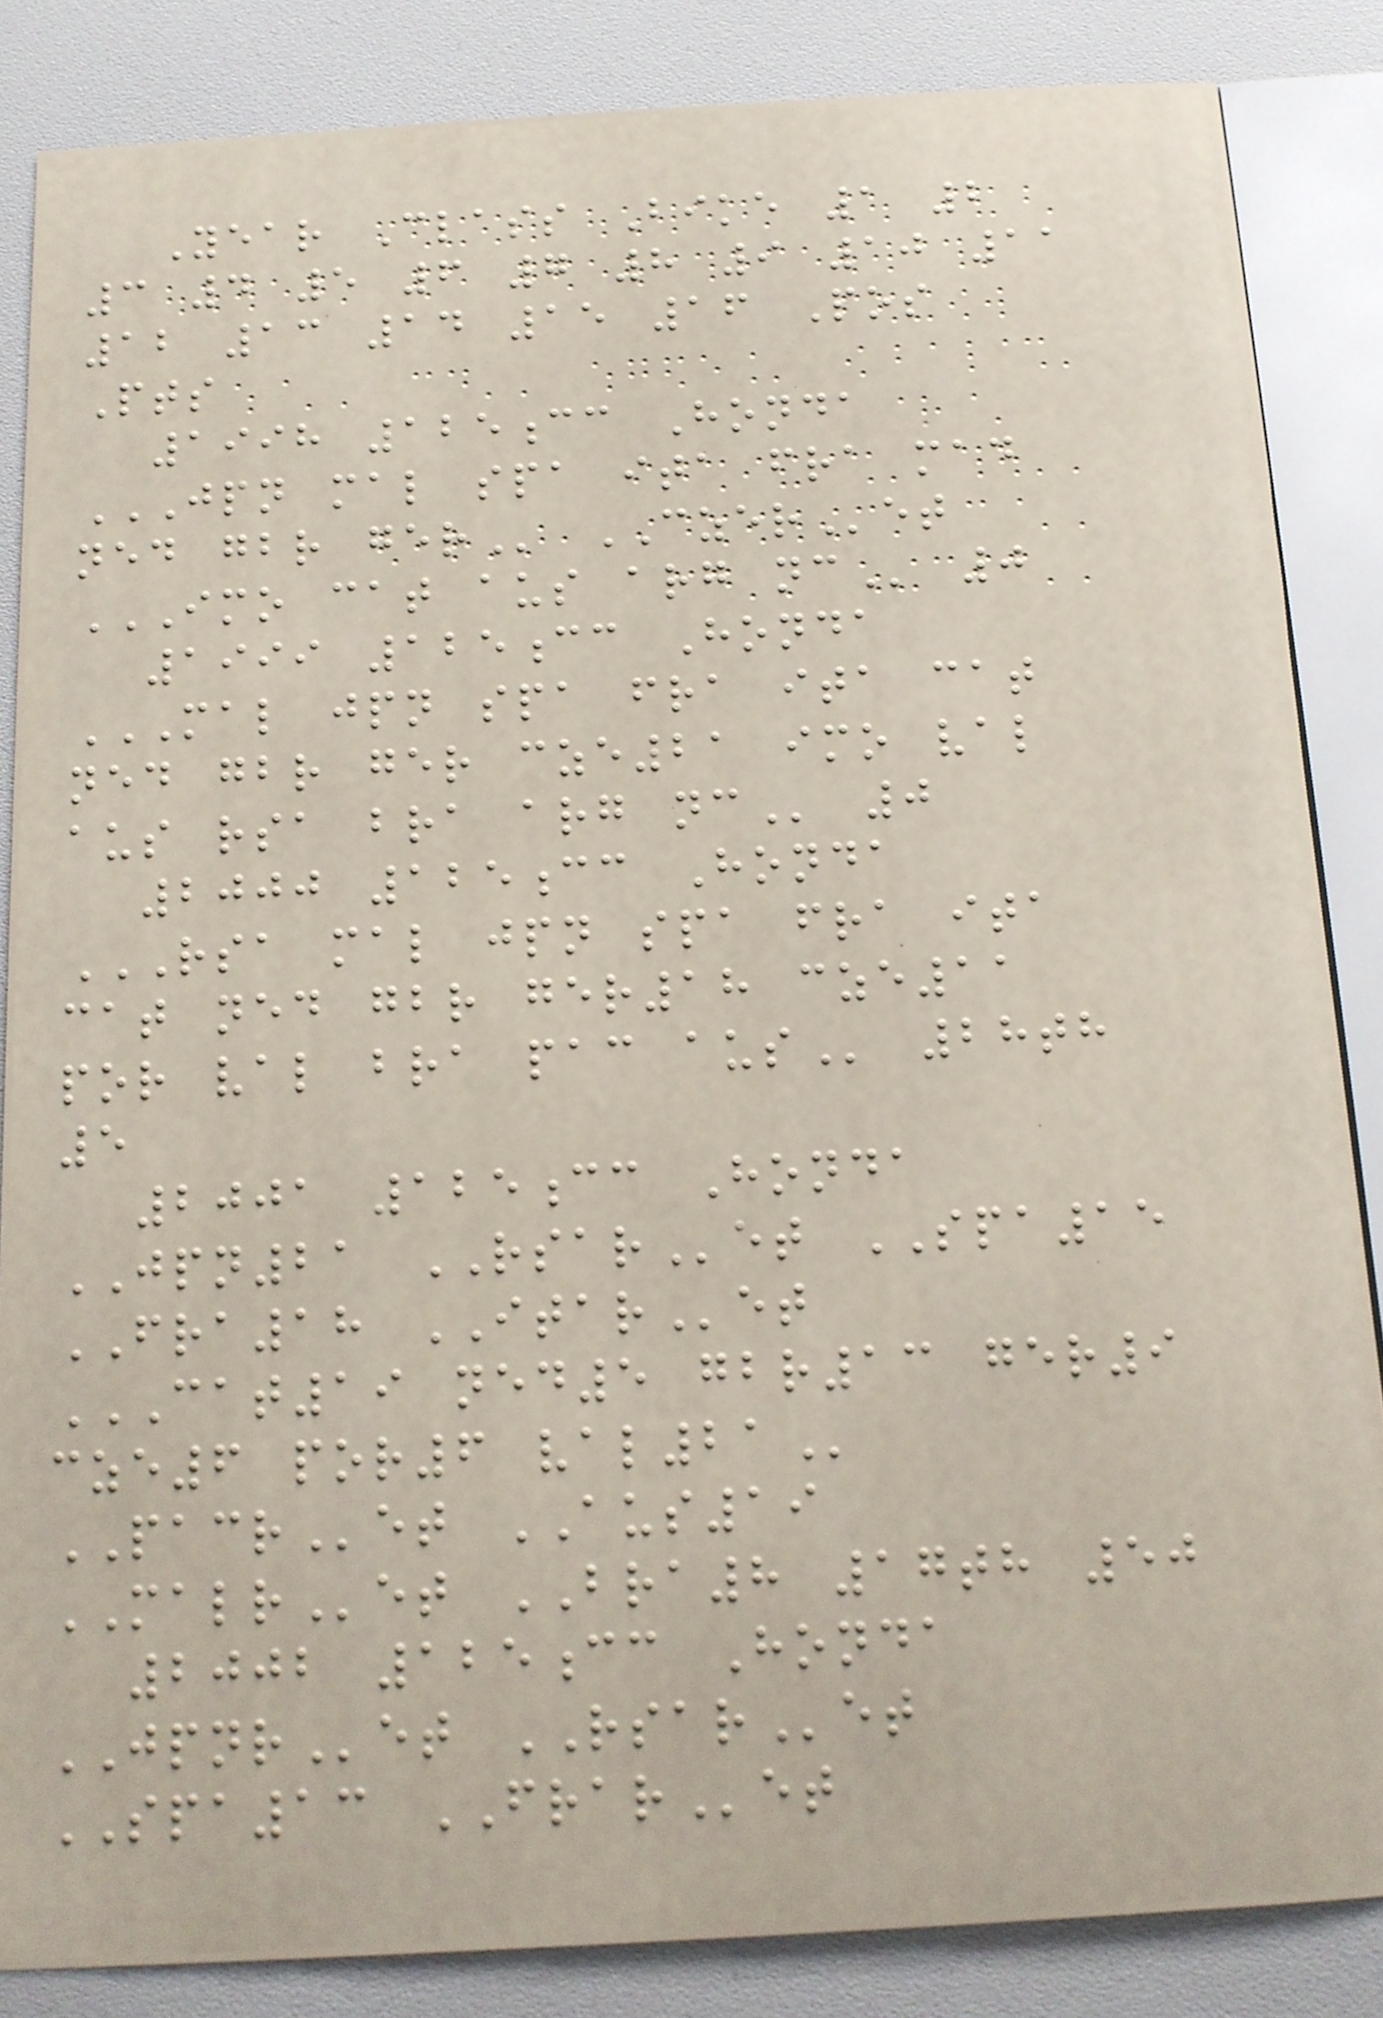Year Class Bike 1 2
3 4 5 6 7 8 9 10 11
12 13 14 15 16 Pos
Pts
1998 125cc Honda
JPN MAL SPA ITA FRA MAD
NED GBR GER CZERet
IMO CAT AUS ARG NC 0
1999 125cc Honda
MAL JPN SPA FRA ITA CAT
NED GBR GER CZE21 IMO VAL
AUS RSA BRA ARG NC 0
2000 125cc Honda
RSA MAL JPN SPA FRA ITA
CAT NED GBR GER18 CZE11
POR VAL BRA PAC AUS 28th
5
2001 125cc Honda
JPN21 RSARet SPA15
FRA18 ITARet
CAT19 NED5 GBR13 GER9
CZE6 POR6 VAL21
PACRet AUS19
MALRet BRA8 17th 50
2002 125cc Honda
JPNRet RSARet
SPA13 FRARet
